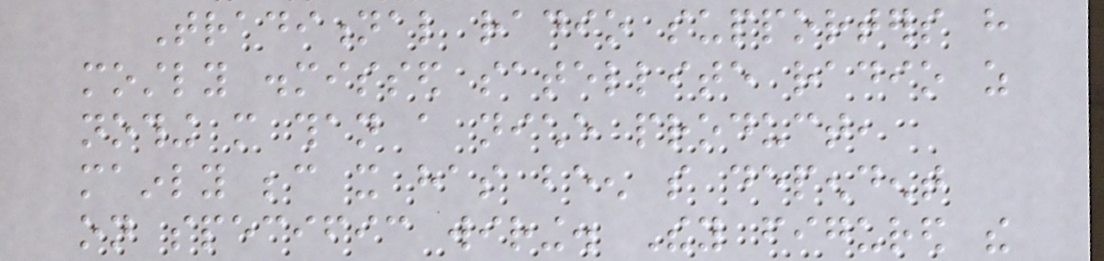Traditional radio supporters have
mostly dismissed satellite radio as
nothing more than a niche product,
mainly because it has been so dependent
on specific wiring. They figured the
